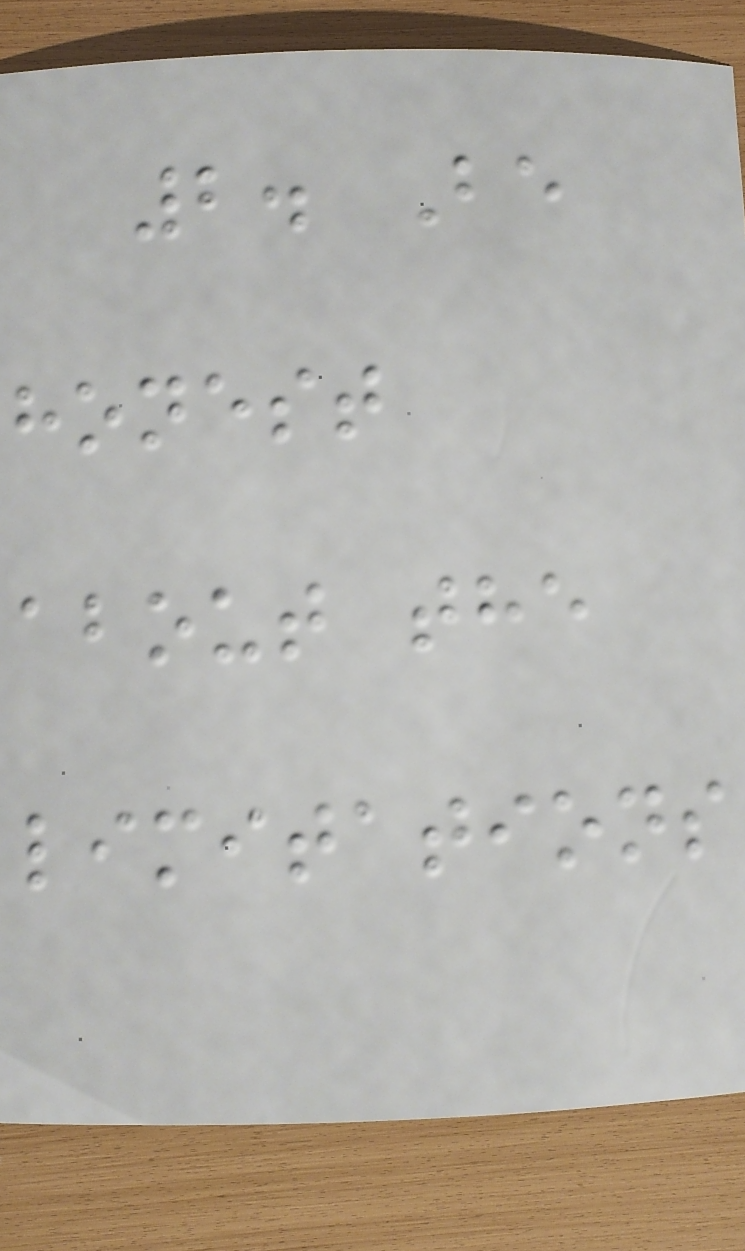2. Be
honest
about the
limitations
